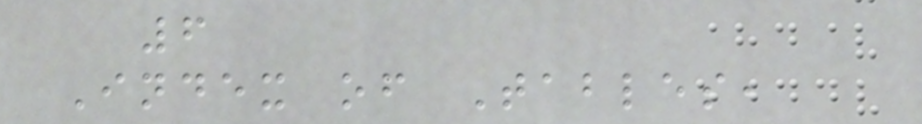6
Index of Tables,
